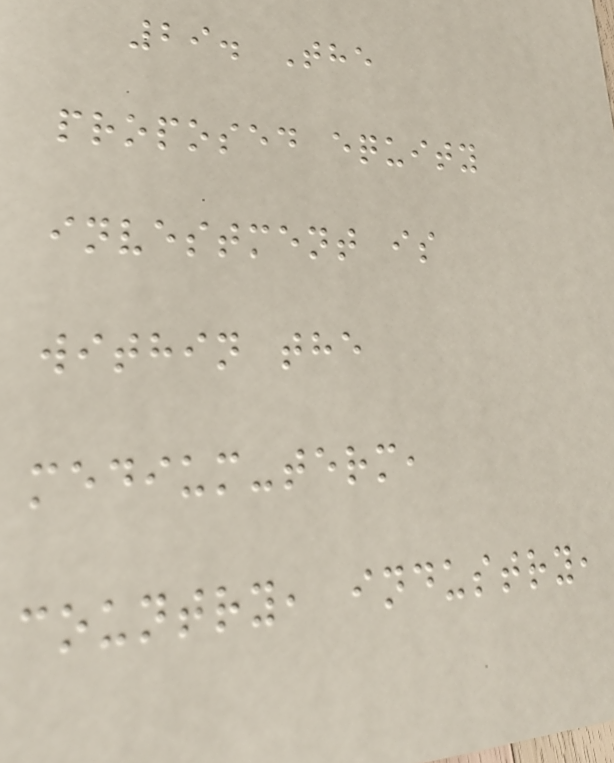29. The
proposed equity
investment is
within the
medium-term,
country, industry,
